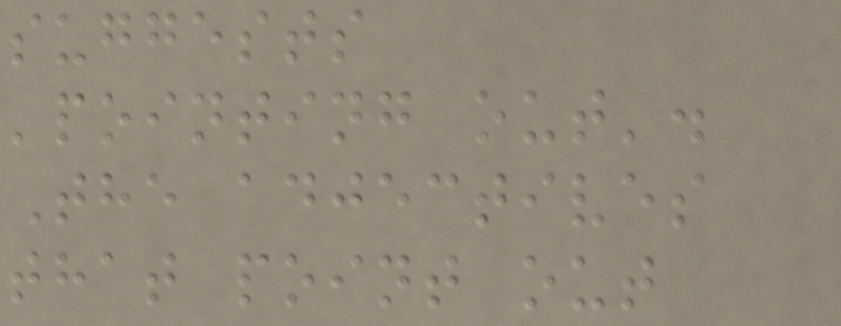suggests
'pointing out'.
The adjectives
that point out
